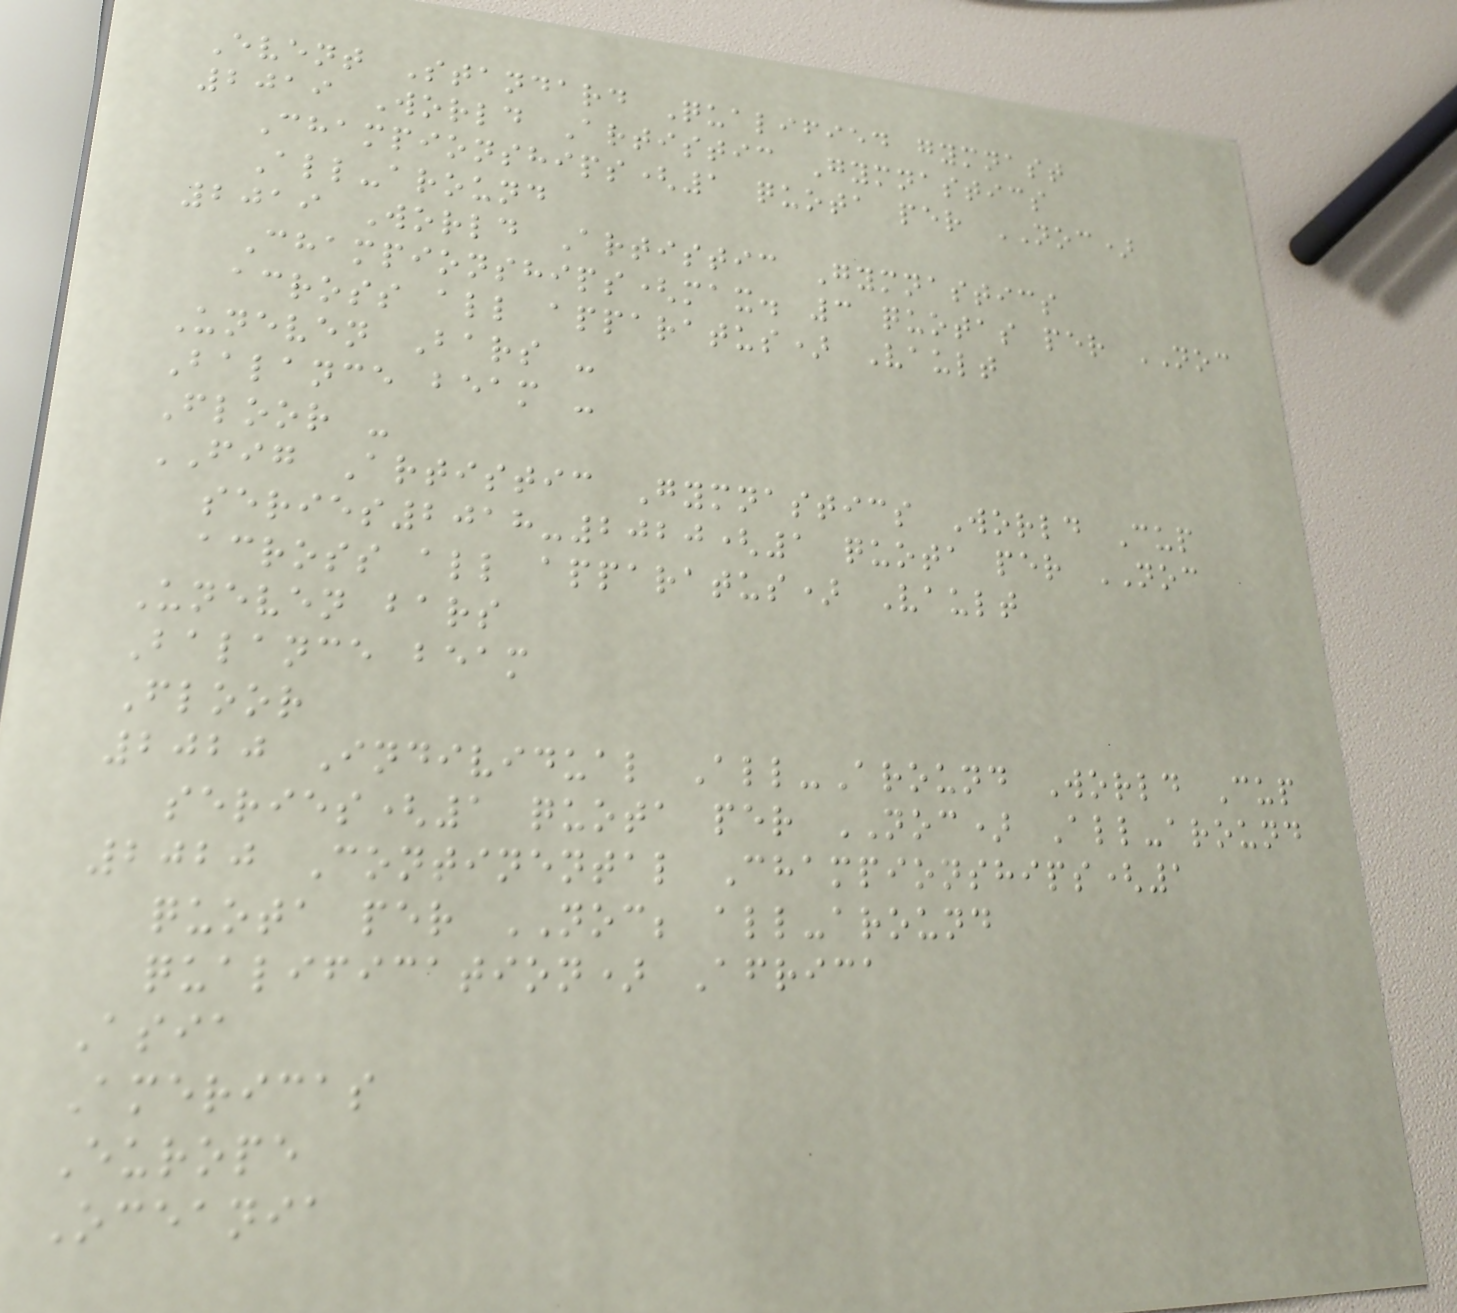Event Standard Qualified gymnast
2019 World Artistic Gymnastics
Championships(1 quota per NOC)
All-around
2019 World Artistic Gymnastics
Championships(max. 3 quotas per NOC
across all apparatus) Vault
Uneven Bars -
Balance beam -
Floor -
FIG Artistic Gymnastics World Cup
series2018-2020(1 quota per NOC
across all apparatus) Vault
Uneven bars
Balance beam
Floor
2020 Individual All-Around World Cup
series(1 quota per NOC) All-around
2020 Continental Championships(1
quota per NOC; all-around
qualification) Africa
Asia
Americas
Europe
Oceania
